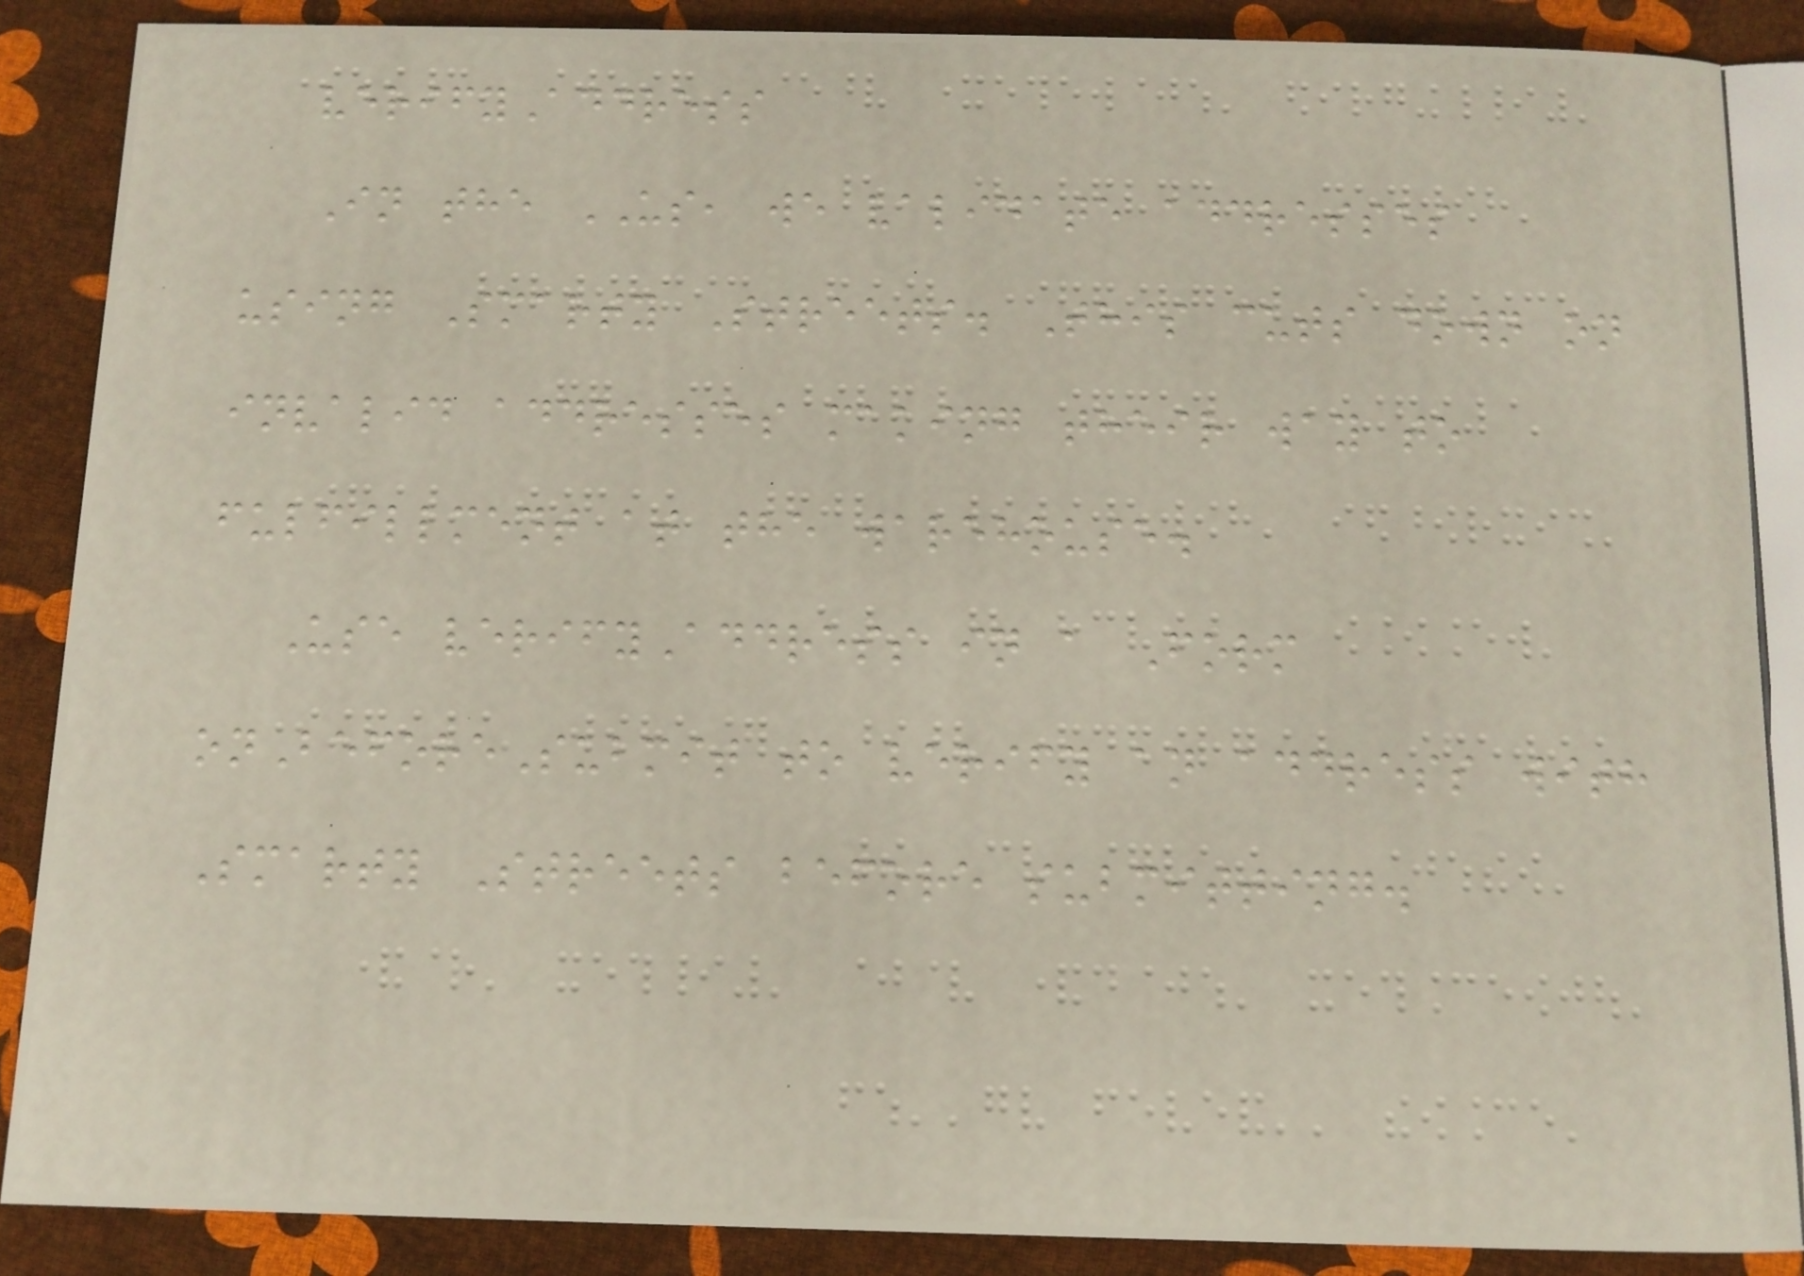verifyAddress
In the US, we validate addresses
using Smarty Streets. This cuts down on
invalid addresses making their way to
fulfillment at the warehouse.
Use verifyAddress in a Form
onBeforeSubmit to verify an address with
Smarty Streets before submitting.
